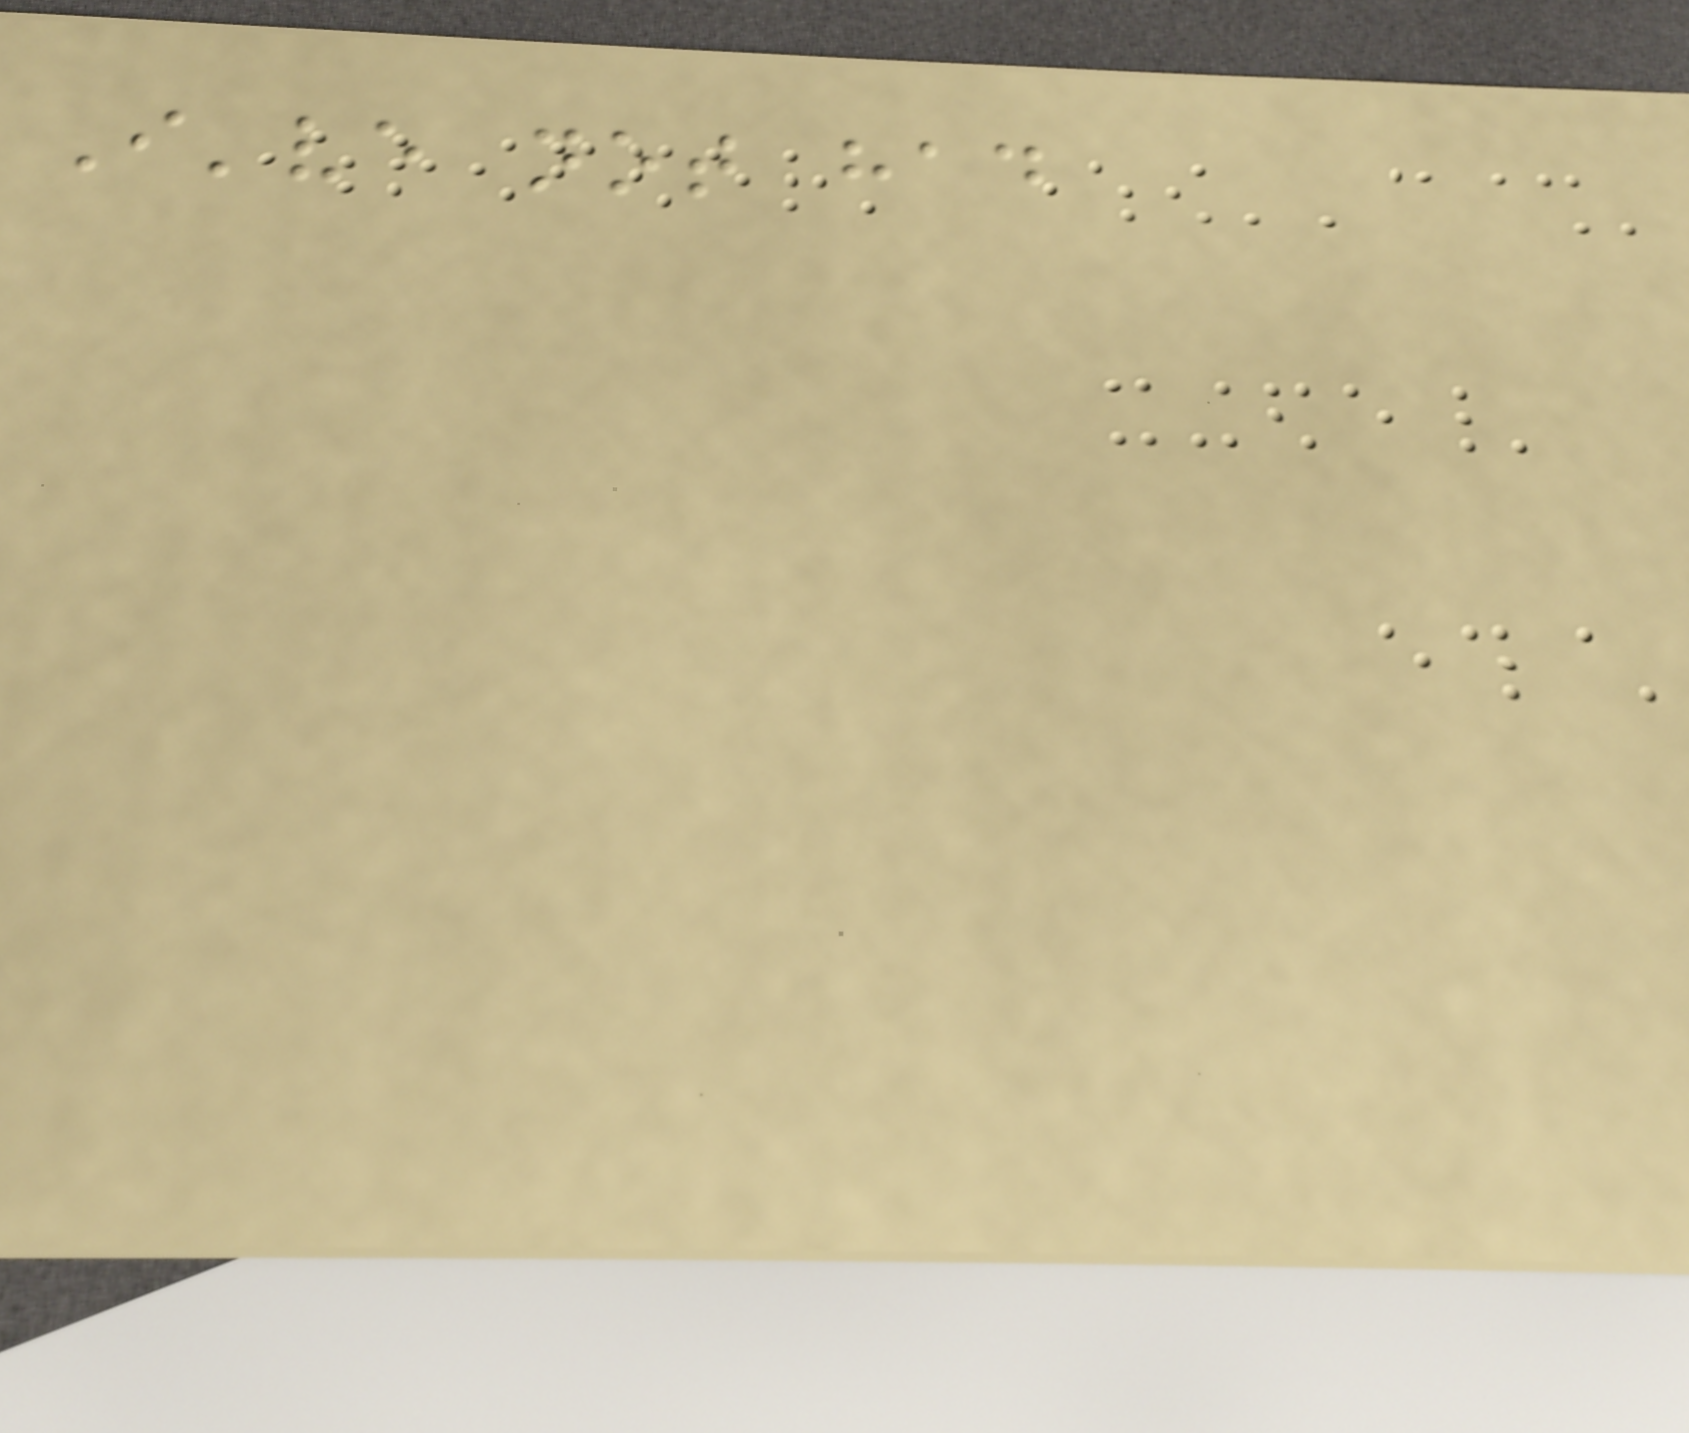I've not had
